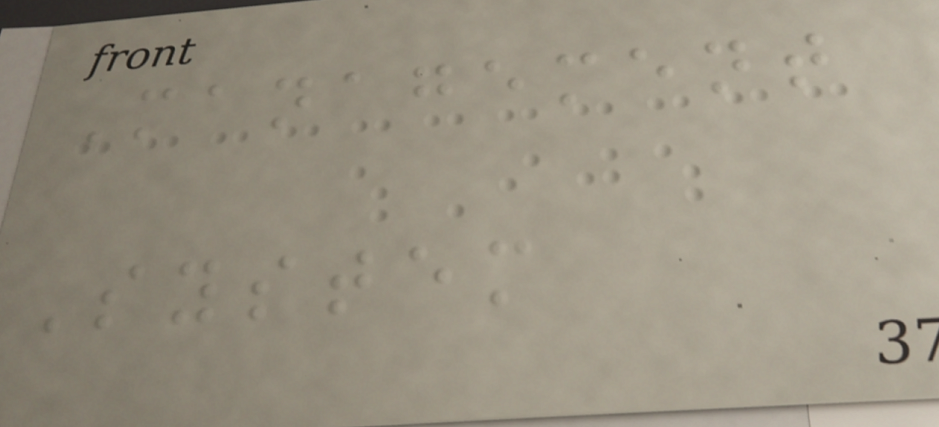Management
System
